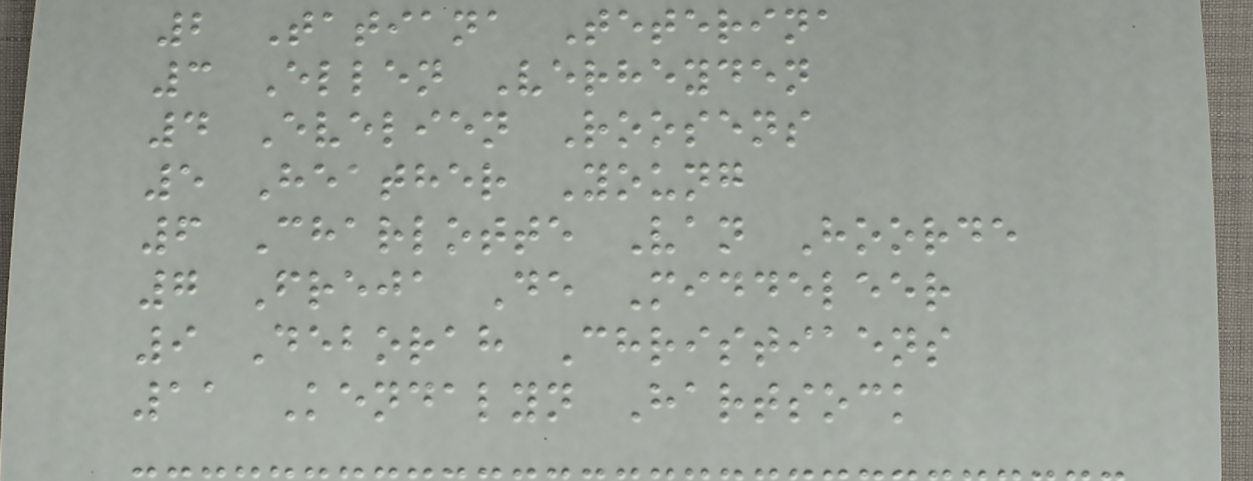2 Tatiana Teterina
3 Ellen Verheyden
4 Evelien Roosens
5 Heather Young
6 Charlotte Van Hoorde
7 Freja De Middeleer
9 Deborah Christiaens
11 Kendalyn Hartsock
